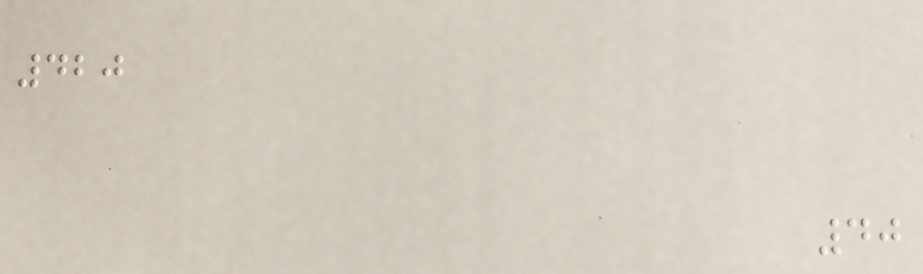420
40
